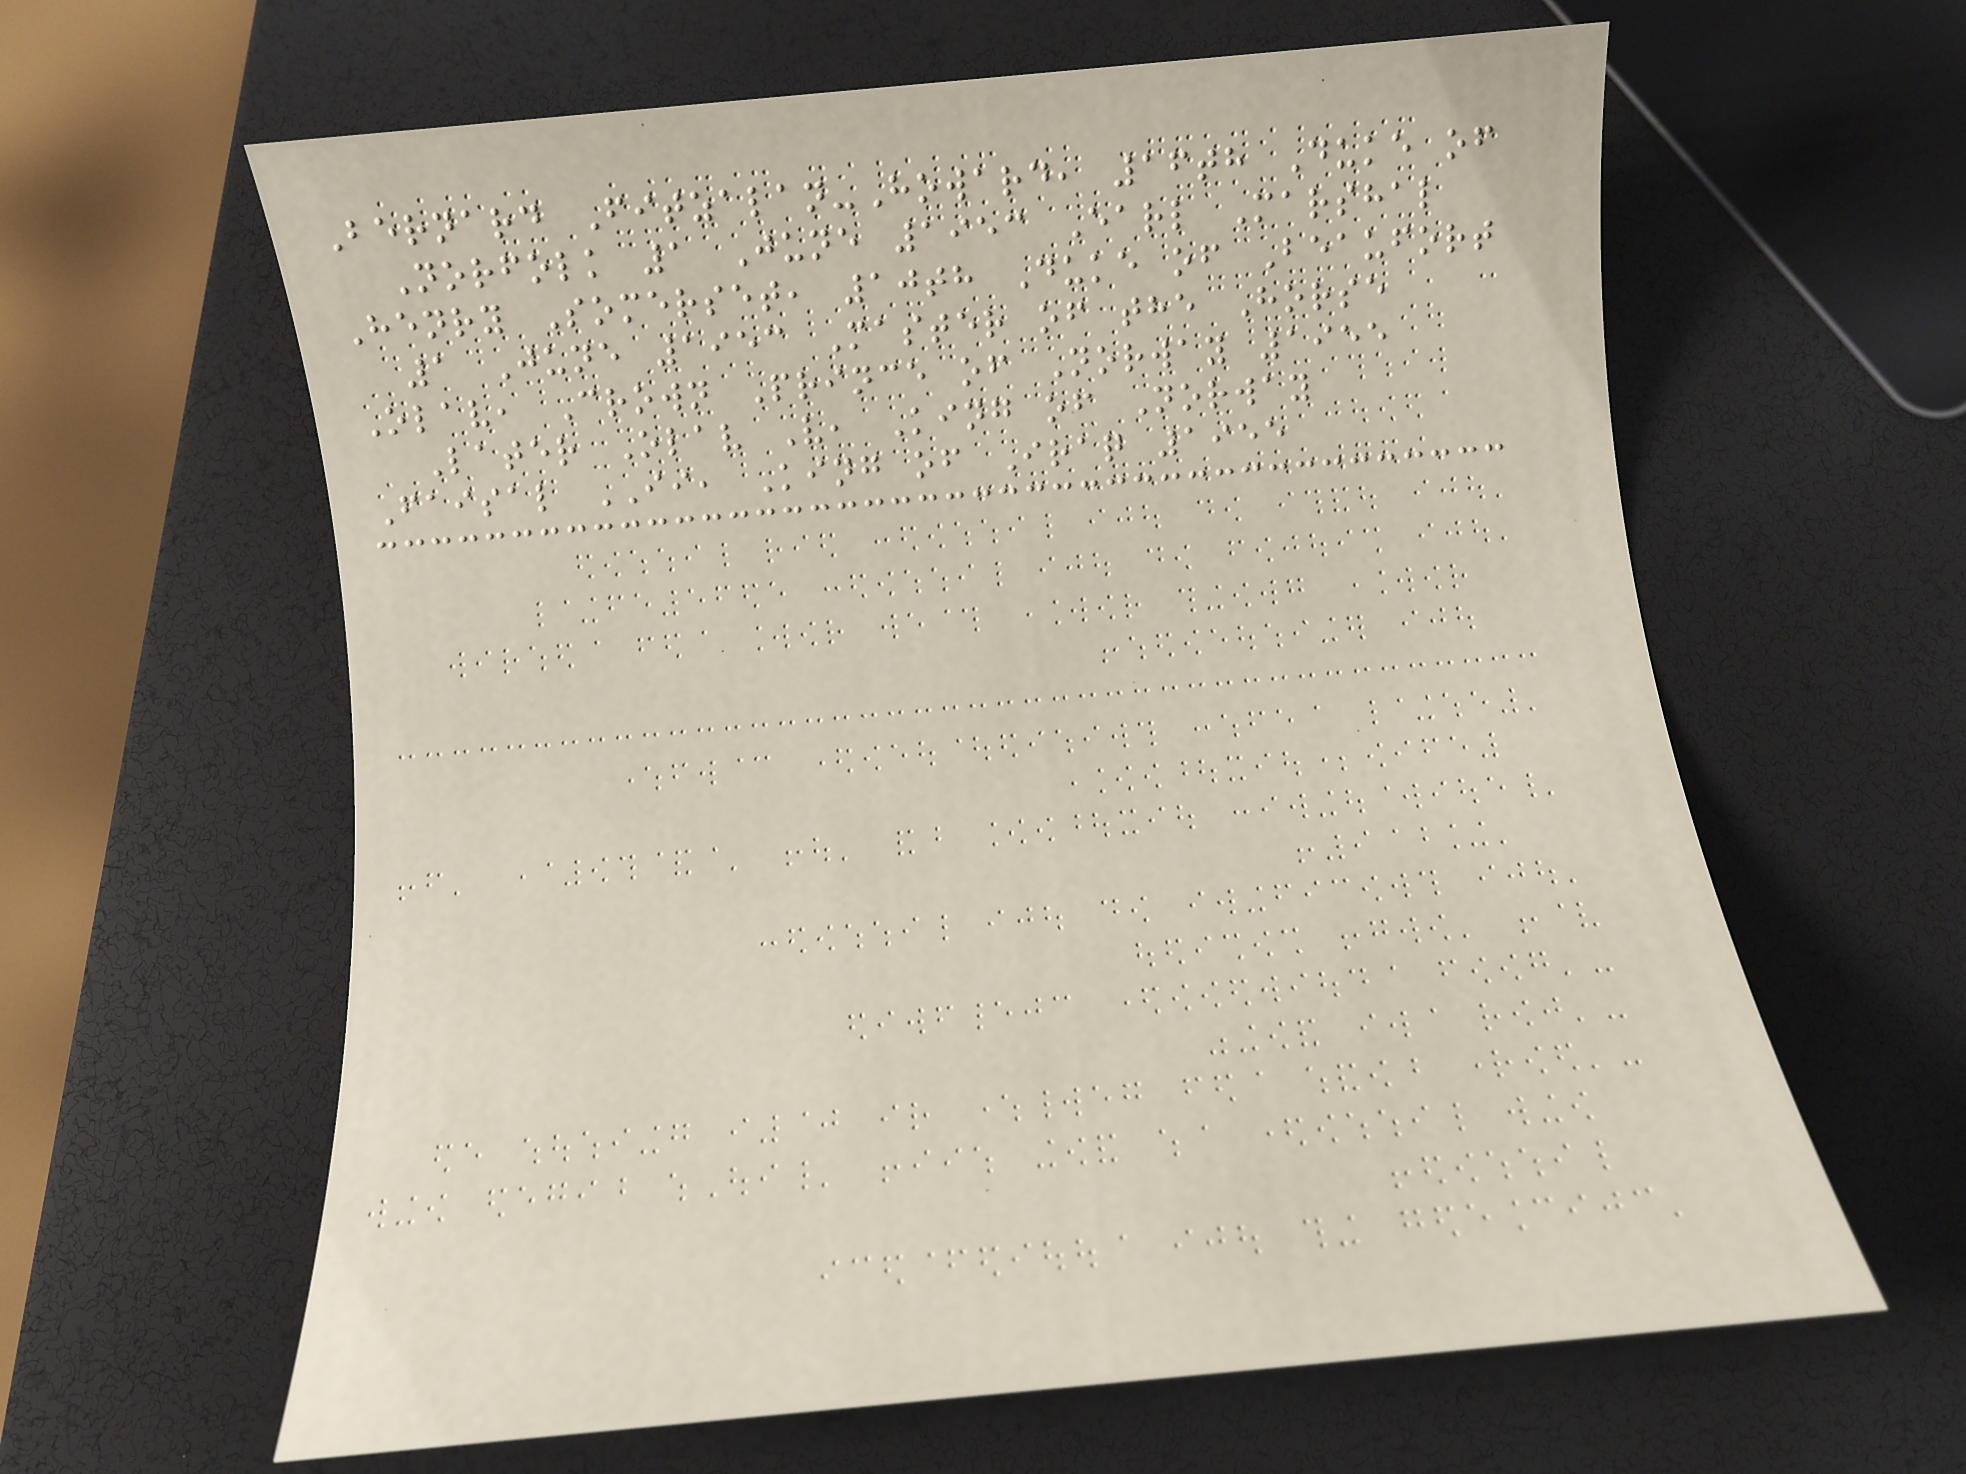Bernard Fitzalan-Howard, 16th Duke of
Norfolk 1 June 1953 Earl Marshal
Henry Somerset, 10th Duke of Beaufort
1 June 1953 Master of the Horse
Olav, Crown Prince of Norway 1955
Later Olav V, King of Norway
Faisal II, King of Iraq 1955
